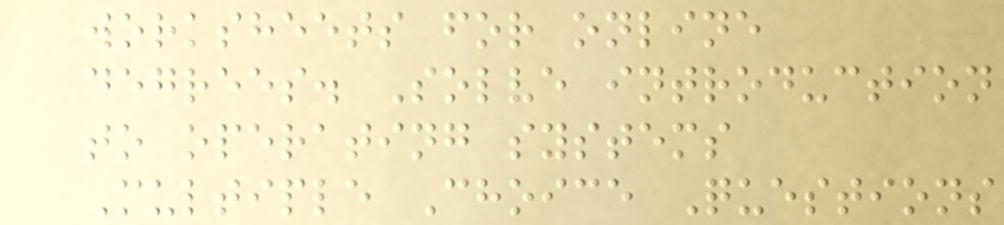worksheets for online
degrees. Solve introduction
to operating systems
Multiple Choice Questions
